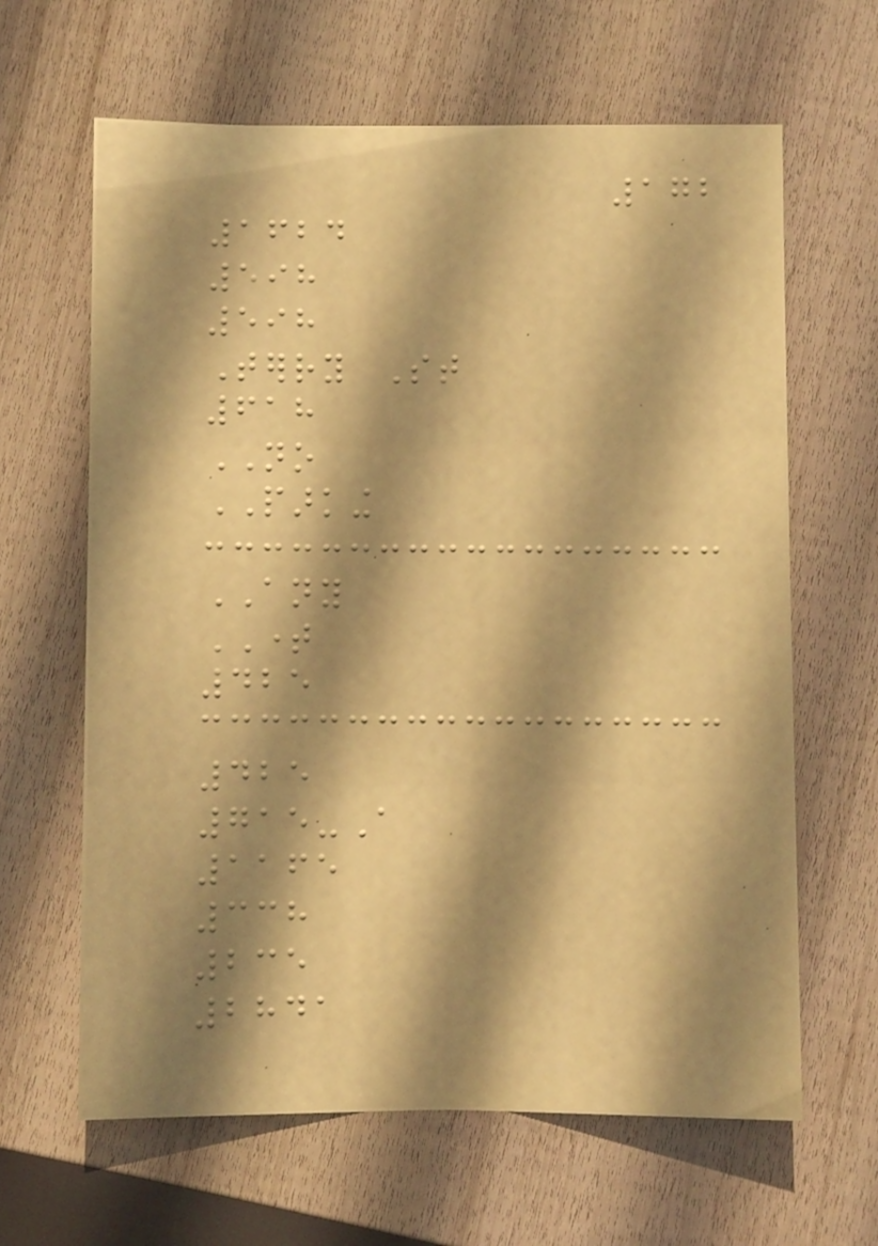172
1624
598
598
Terry St
618
NO
PARKING
ANY
TIME
425
425
715-A
1165
338
235
2841
